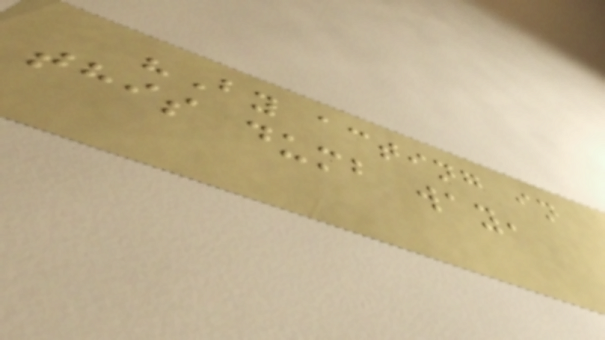"By acting in
this dumb way,
